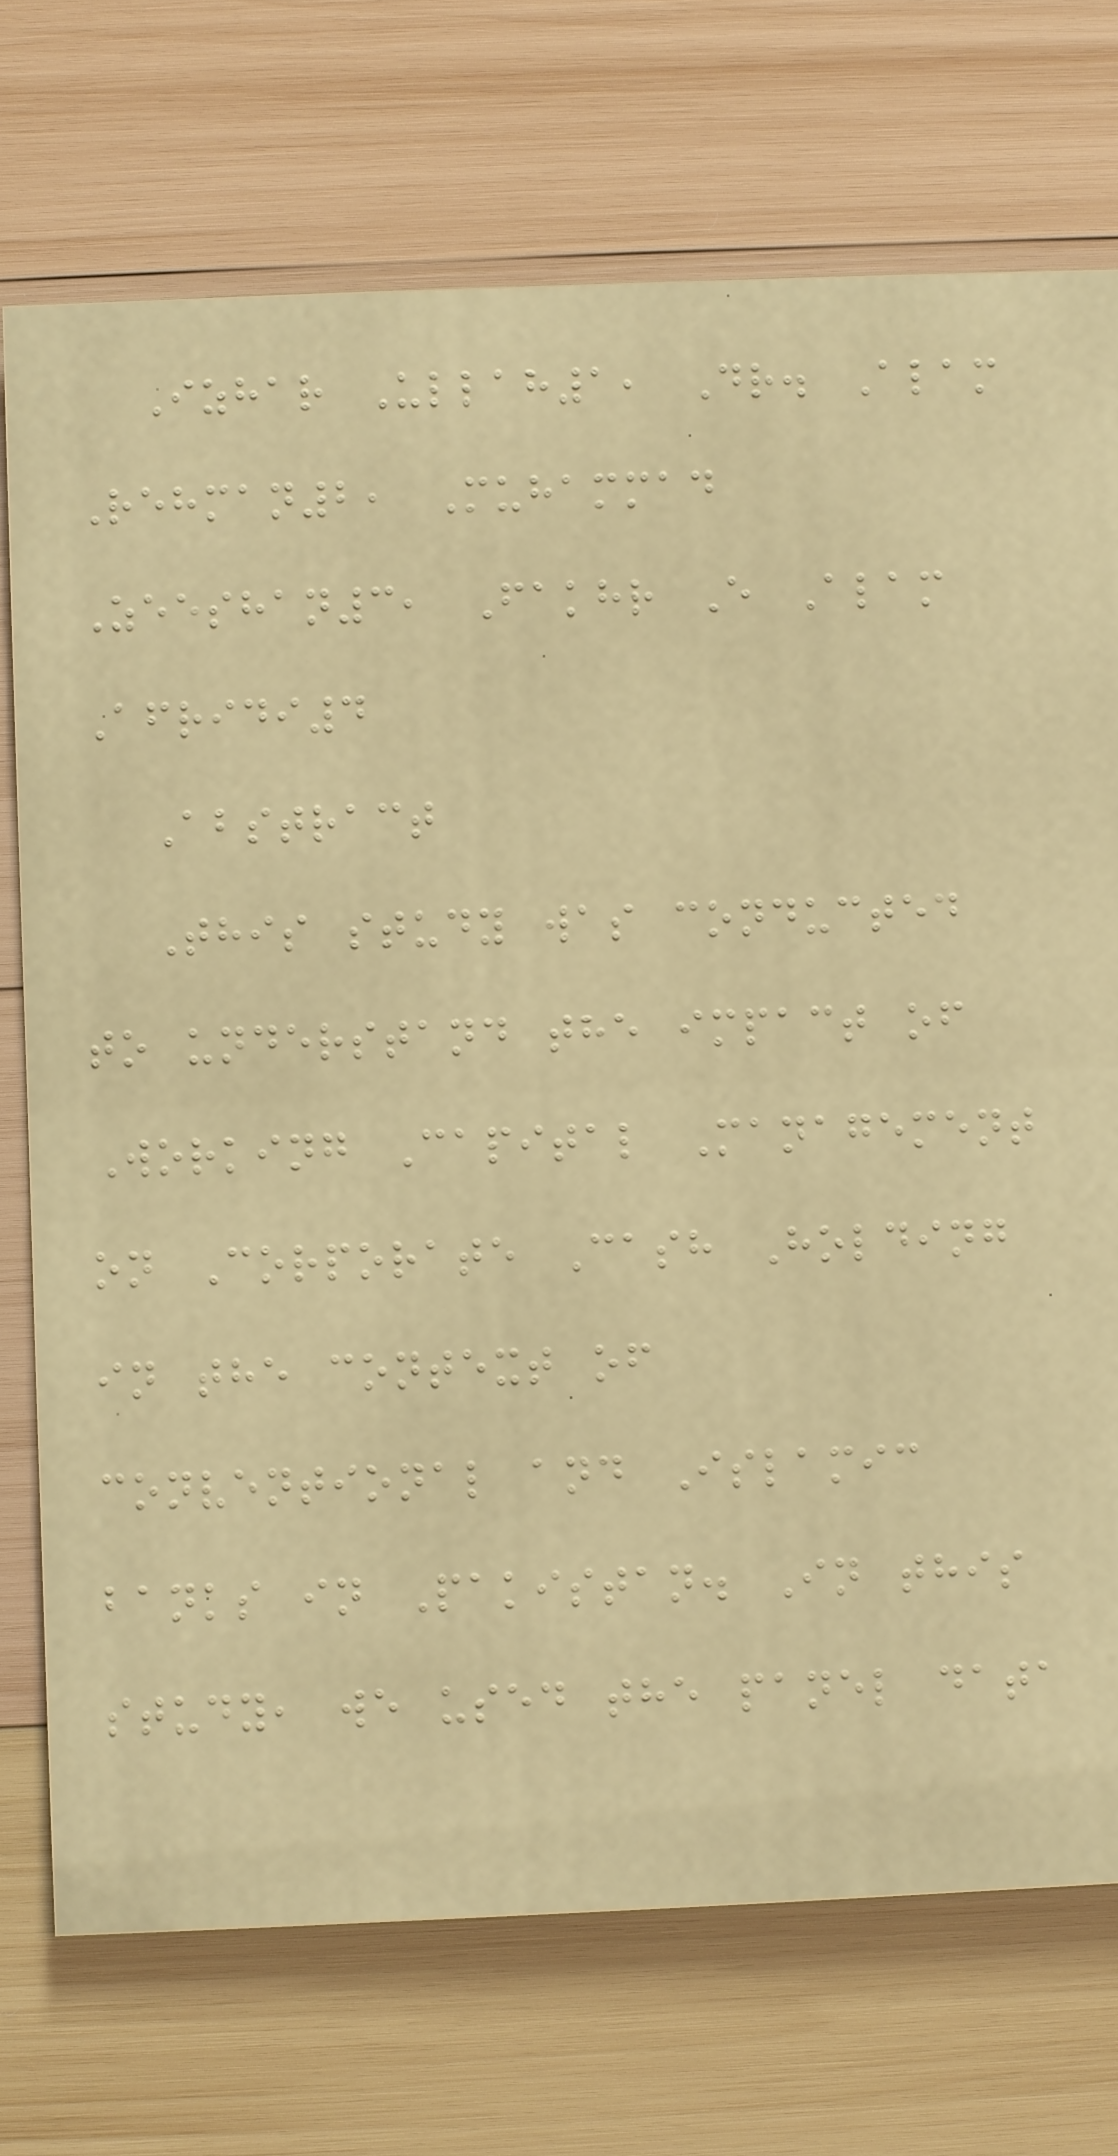Izhar Ullah1, Dr. Alam
Rehman2, Muhammad
Zeeshan3, Fakhr E Alam
Afridi4
Abstract
This study was conducted
to understand the impact of
Working Capital Management
on Corporate Cash Holding
in the context of
conventional and Islamic
banks in Pakistan. In this
study, we used the panel data
